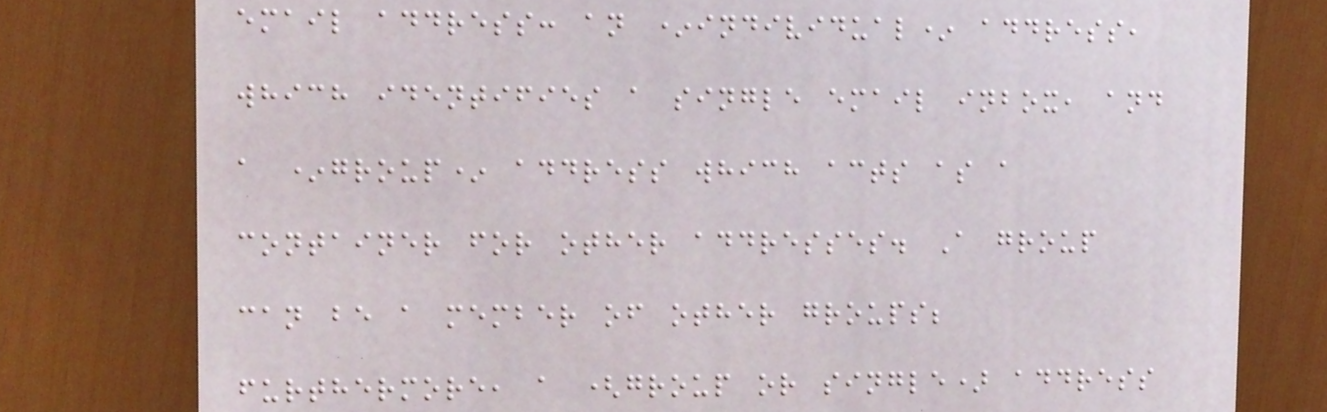email address: an *individual* address,
which identifies a single email inbox, and
a *group* address which acts as a
container for other addresses. A group
can be a member of other groups;
furthermore, a (group or single) address
